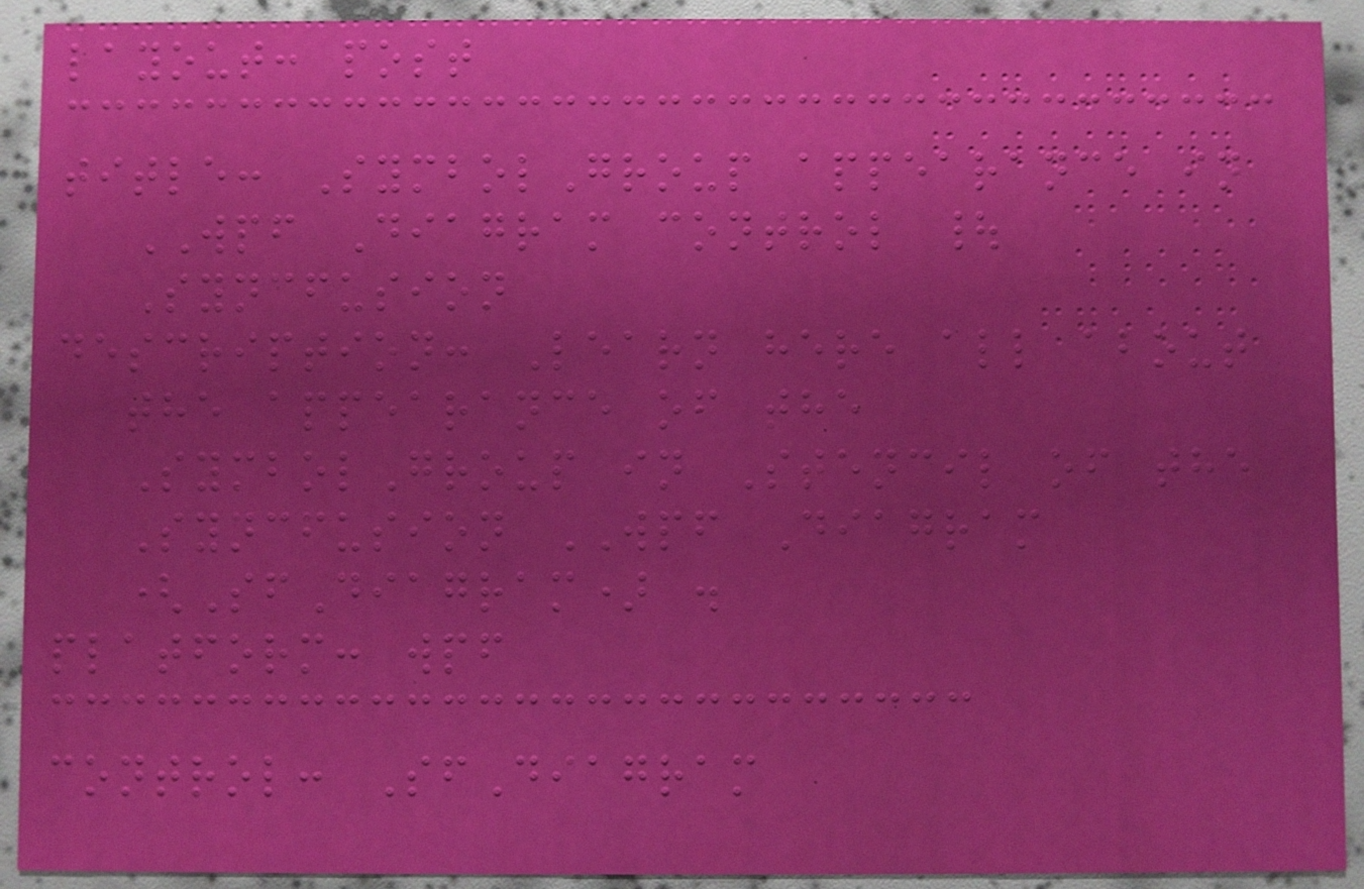layout: post
title: SymbolGroup appearance in
WPF Diagram control |
Syncfusion
description: Learn here all about
the appearance of the
SymbolGroup in Stencil of the
Syncfusion WPF Diagram
(SfDiagram) .
platform: wpf
control: SfDiagram
